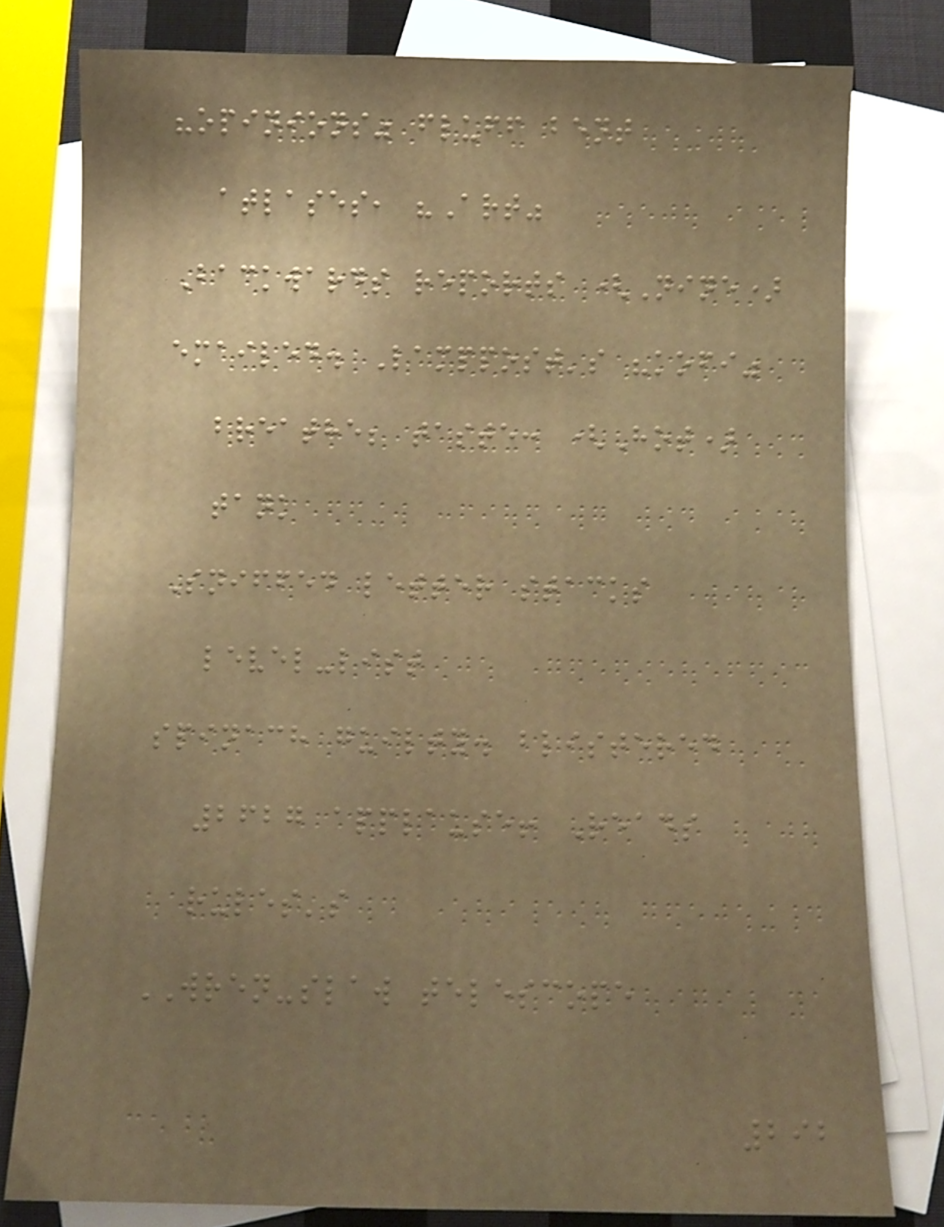"opinions" fluff bent
atlases, "Art"
Backwards reports (Nine)
emailed. Lamppost's "kofi"
breathe; taste: (Hot)
tank
Sniffed letter stacks
level-list
spinach guilty. blistered
2627 applause! Reads
rules's
WREN-slaw telescope
292
